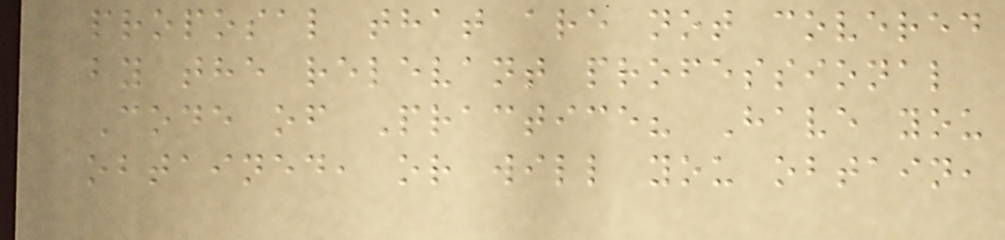proposal that are not covered
by the relevant professional
Code of Practice? Have you
obtained, or will you obtain,
